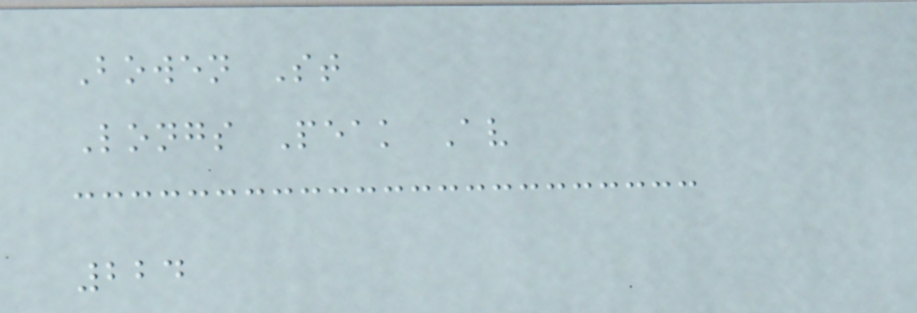Bowen St
Longs Peak Av
224
